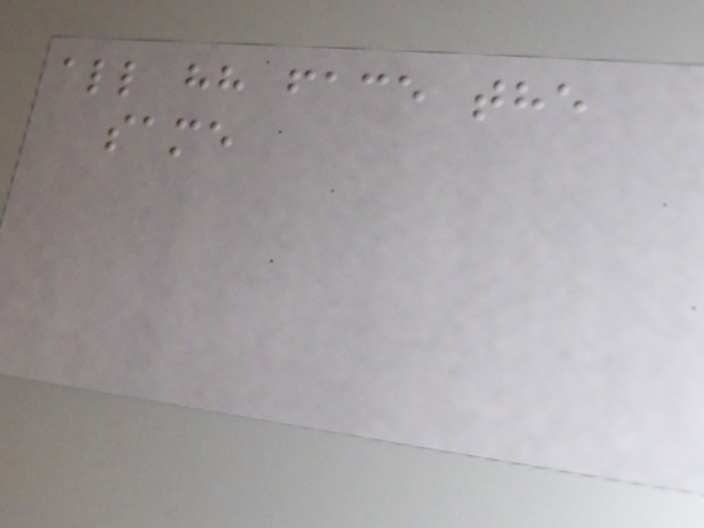all hh face the
same
